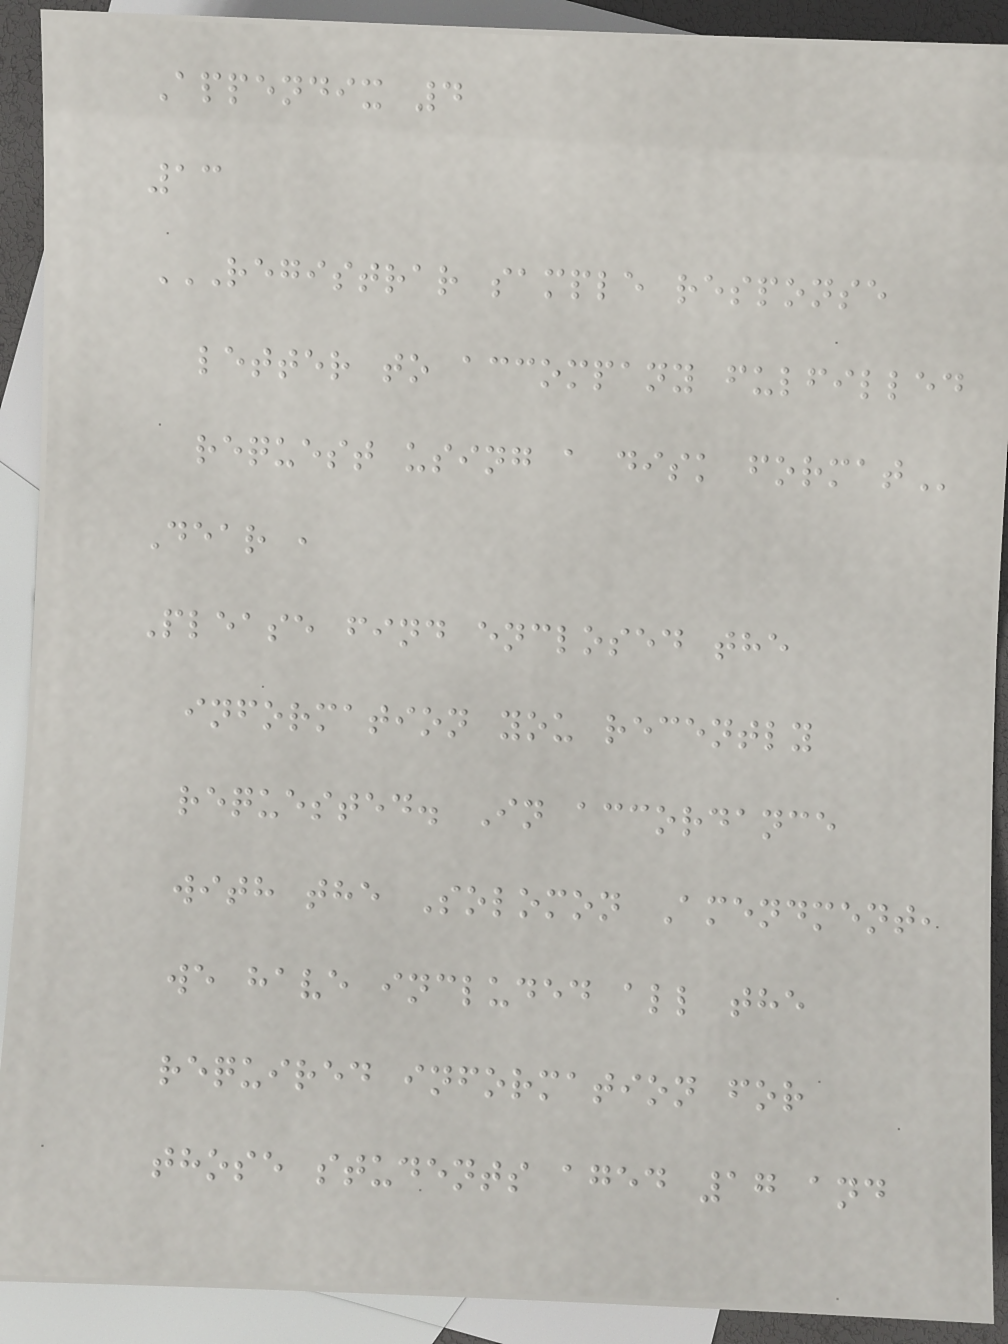Appendix 4
13
REGISTRAR SAMPLE RESPONSE
LETTER TO ACCOMPANY FULFILLED
REQUEST USING A DISK FORMAT
Dear ,
Please find enclosed the
information you recently
requested. In accordance
with the Solomon Amendment,
we have included all the
required information for
those students aged 17 and
